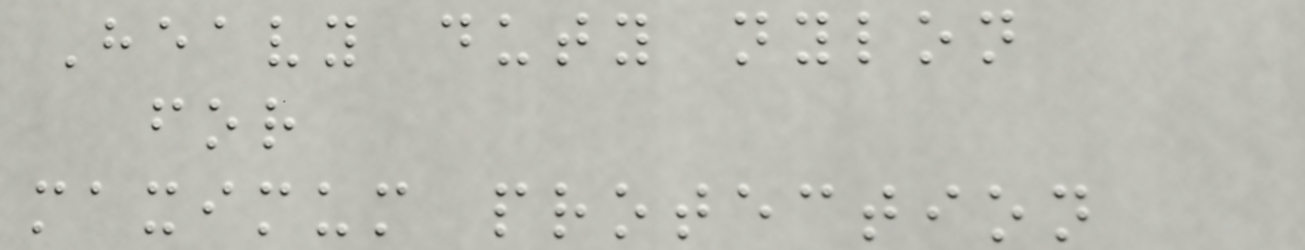Heavy duty nylon
for
maximum protection
